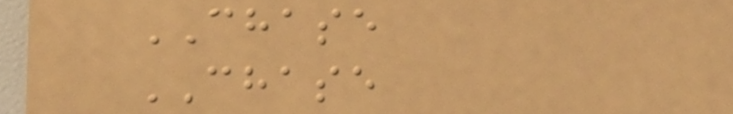CHASE
CHASE
